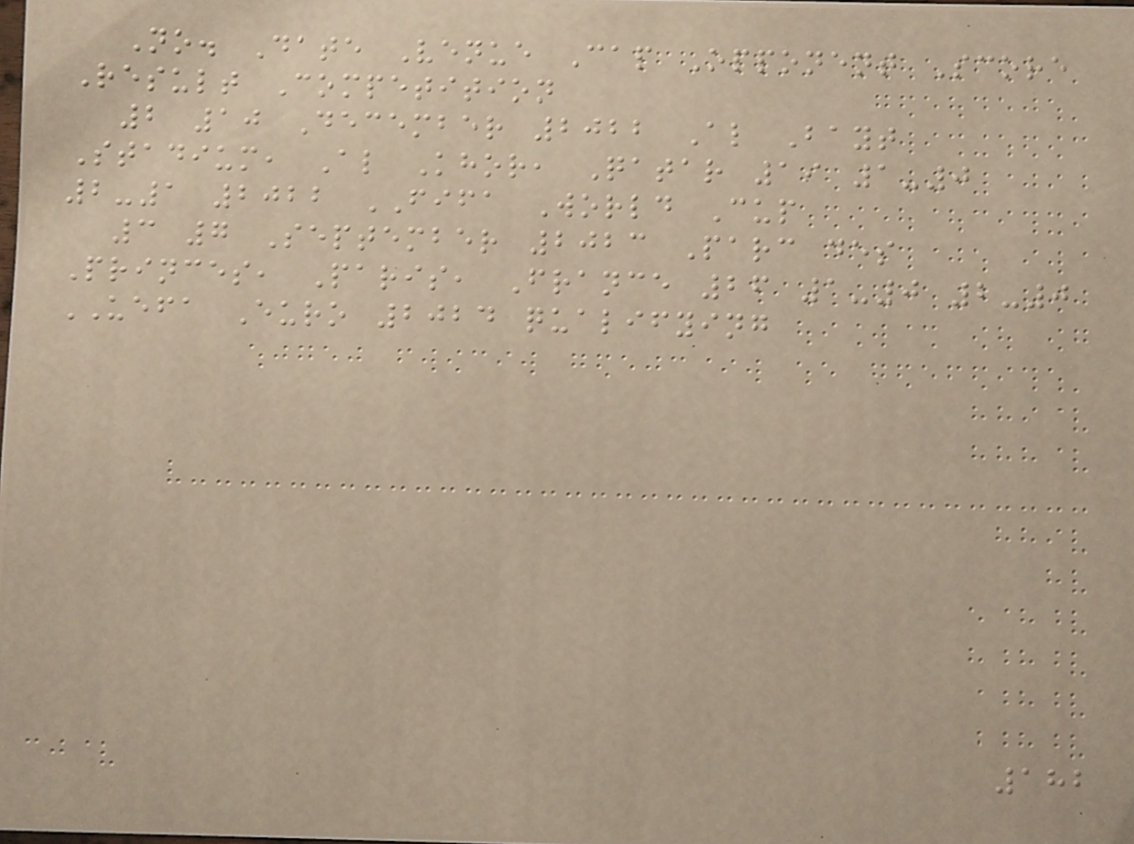No. Date Venue Cap Opponent Score
Result Competition
2 10 December 2022 Al Bayt
Stadium, Al Khor, Qatar 19 1-0
2-1 2022 FIFA World Cup
3 7 September 2023 Parc des
Princes, Paris, France 26 1-0 2-0
UEFA Euro 2024 qualifying
182
